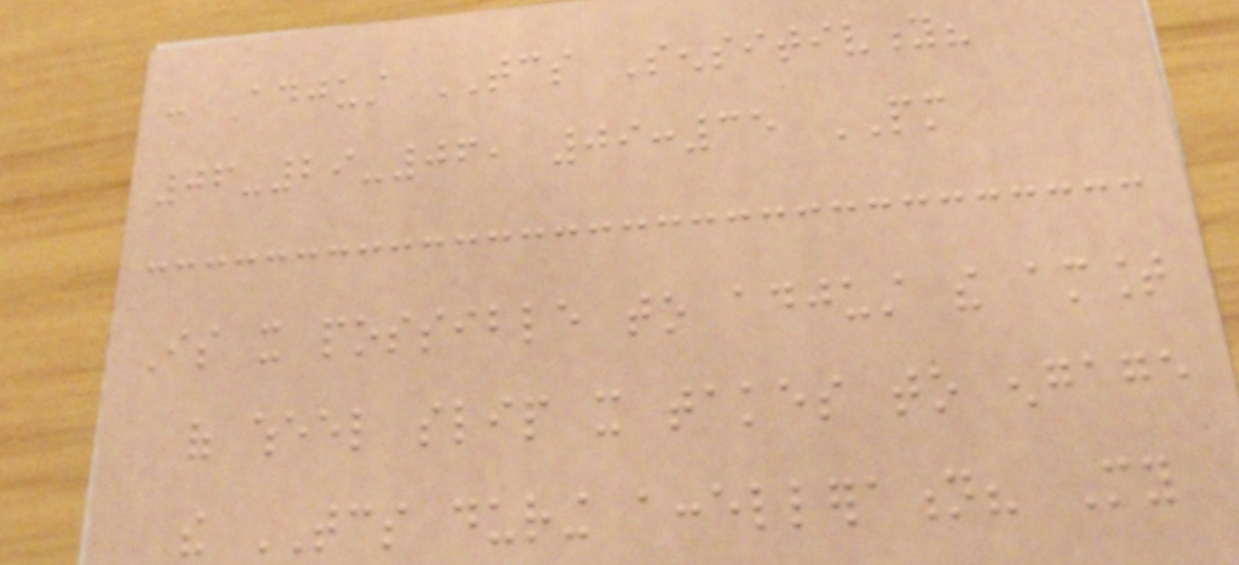: Adjust TCS Sensitivity?
06-29-06, 09:35 PM
Is it possible to adjust the amount
of wheel slip it takes to engage
the TCS during accelleration? My
